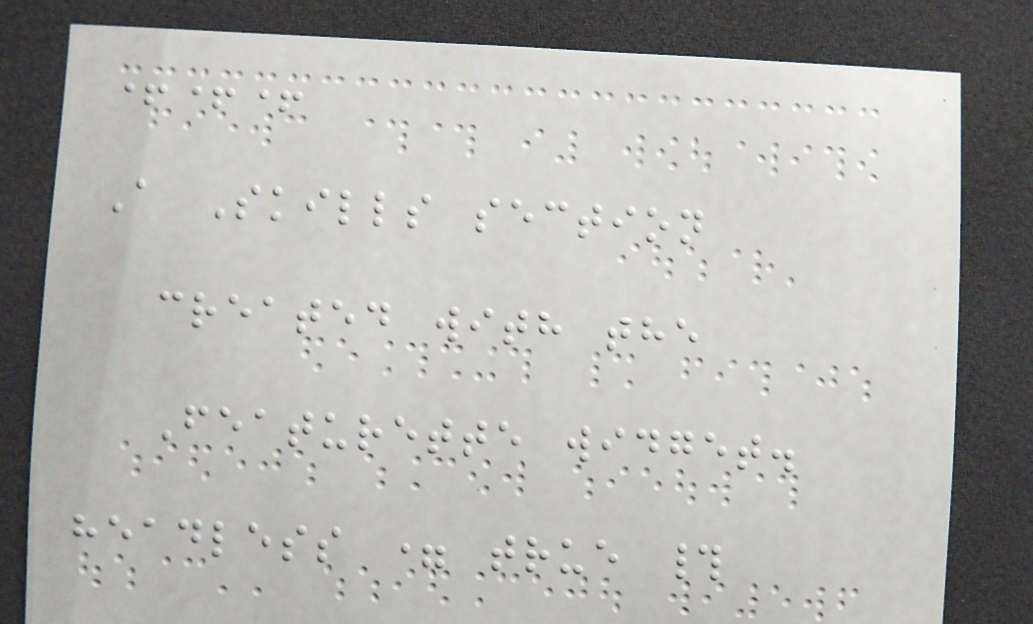+++
A Skills section
created with the
Featurette widget.
headless = true #
